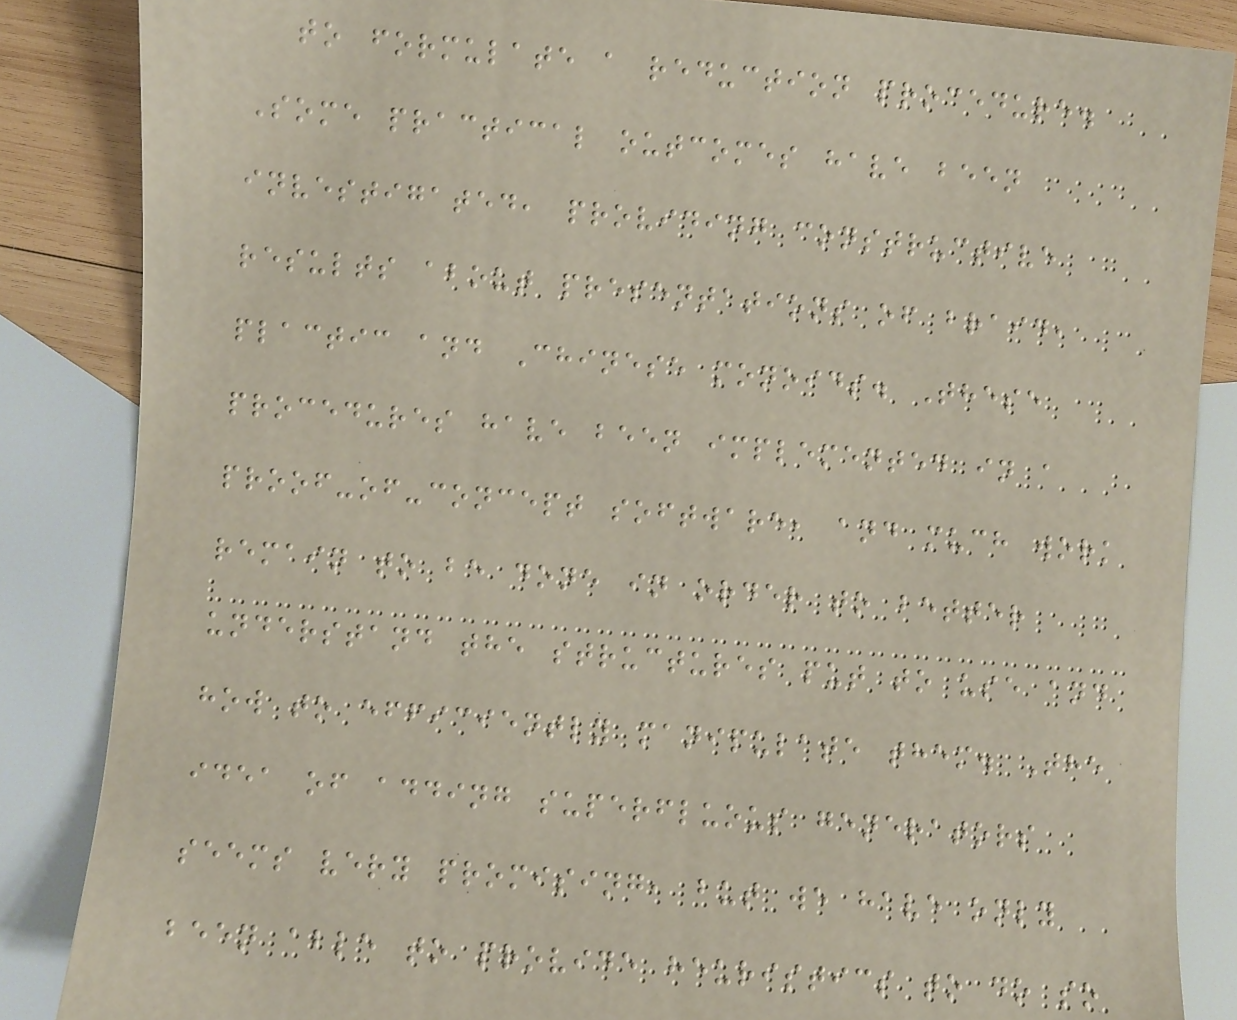to formulate a reduction procedure.
Some practical outcomes have been
investigated, providing constructive
results about presentations of braid,
plactic and Chinese monoids. These
procedures have been implemented in a
proof-of-concept software, and much work
remain to be done in order to better
understand the structures put to use and
how to efficiently manipulate them. The
idea of adding superfluous generators
seems very promising, but we have only
been able to provide heuristics to do so
